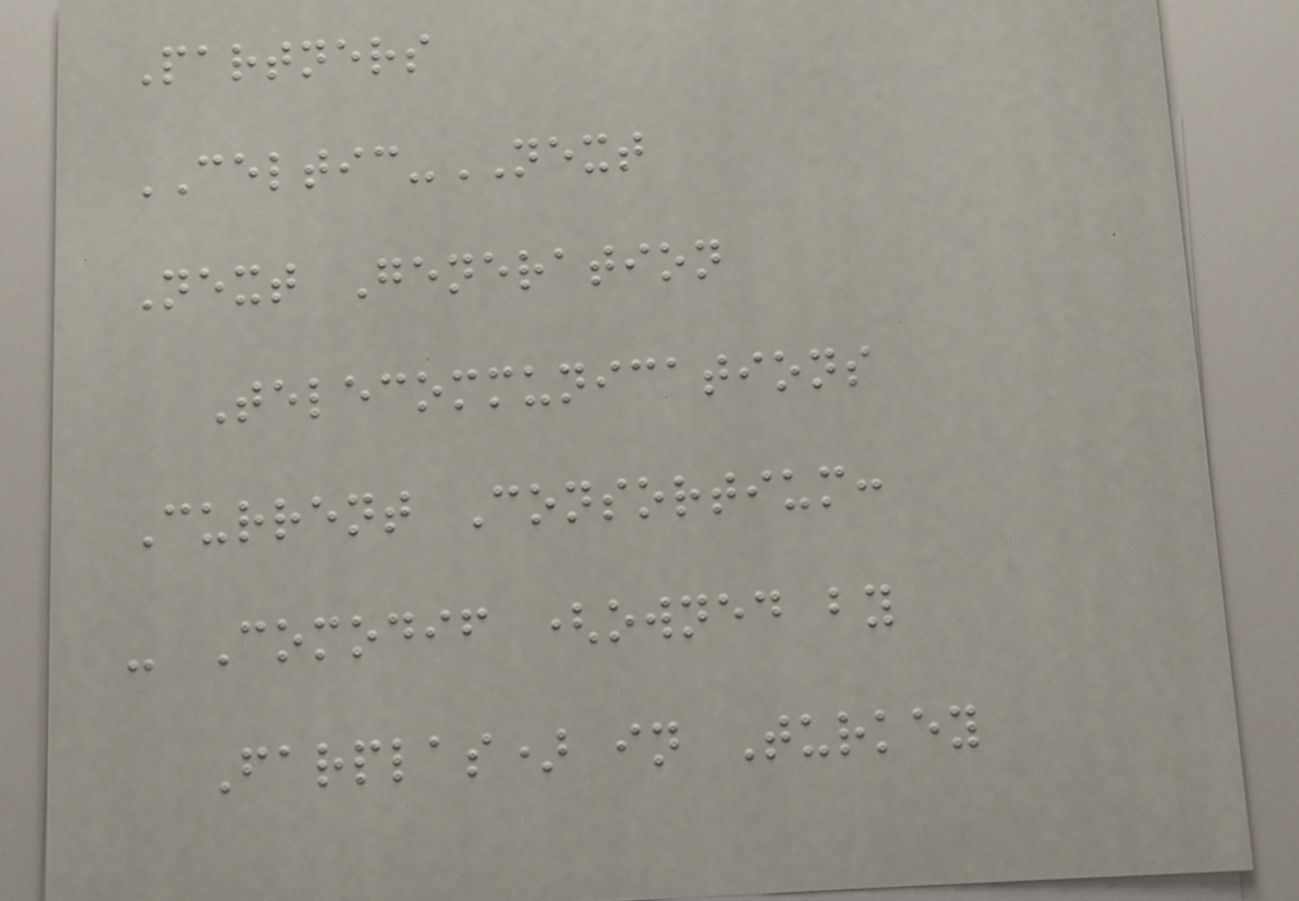Partners
CELTIC-NEXT
Next Generation
Telecommunications
Current Consortium:
- Comodif (owned by
Farplas) in Turkey
